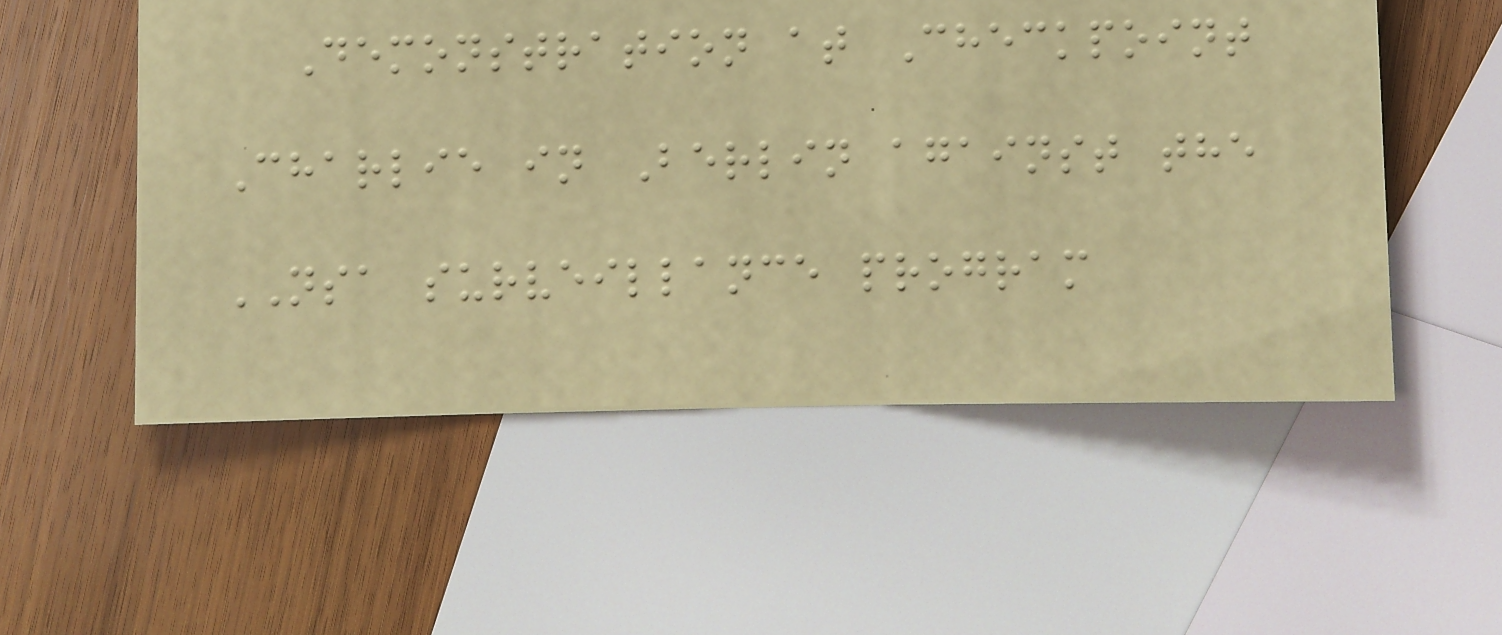Demonstration at Checkpoint
Charlie in Berlin against the
NSA surveillance program
